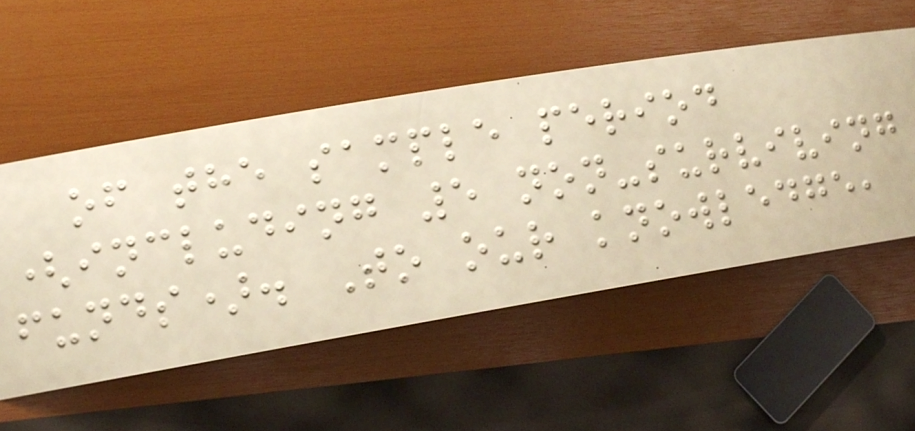of the sample period
(including 5 non-surviving
funds). To our knowledge,
